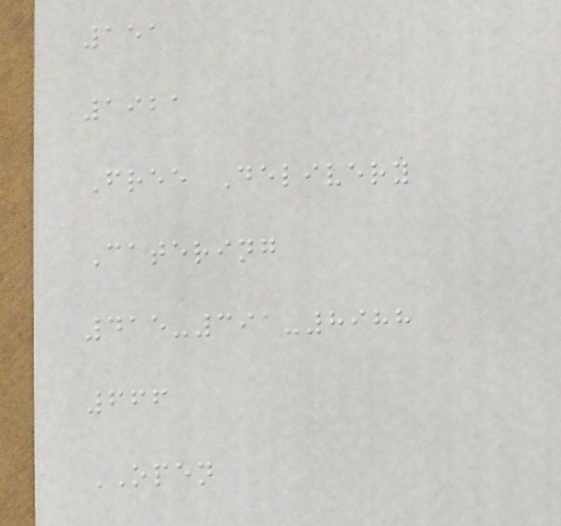151
1921
Free Delivery
Catering
415-391-8988
666
OPEN
